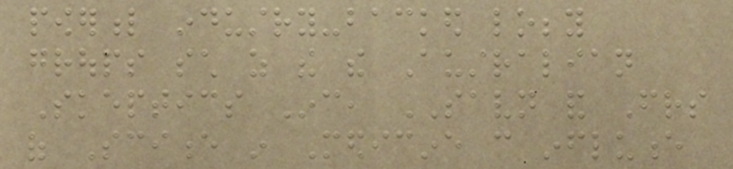powerful industry-backed lobby
groups such as the the Australian
Skeptics Inc, SAVN and Friends
of Science in Medicine can influence
